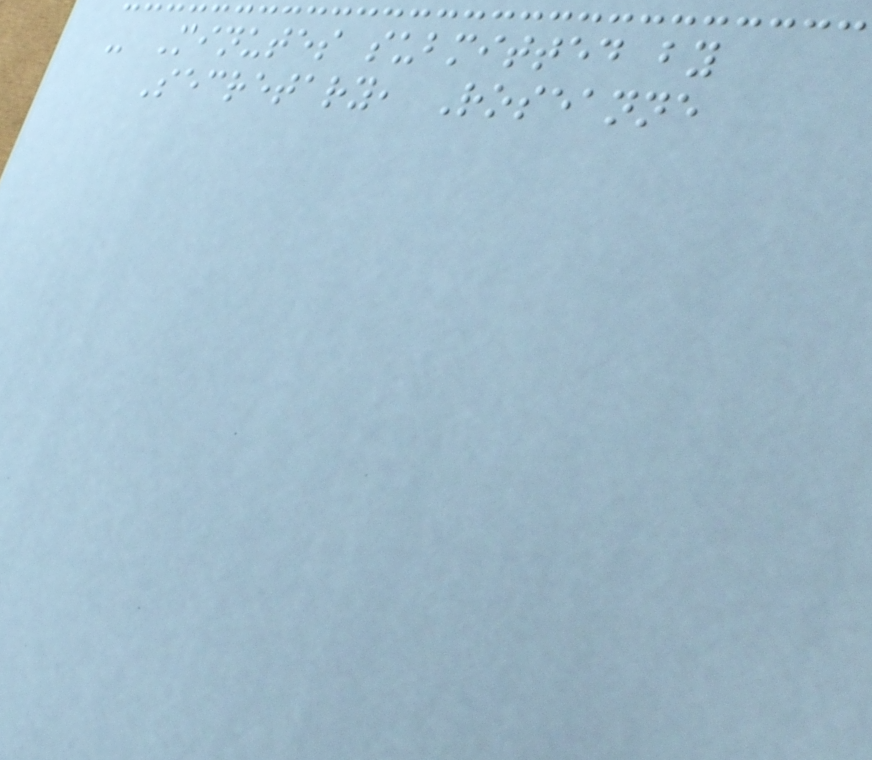- Minutes submitted by
Secretary, Roseanne
